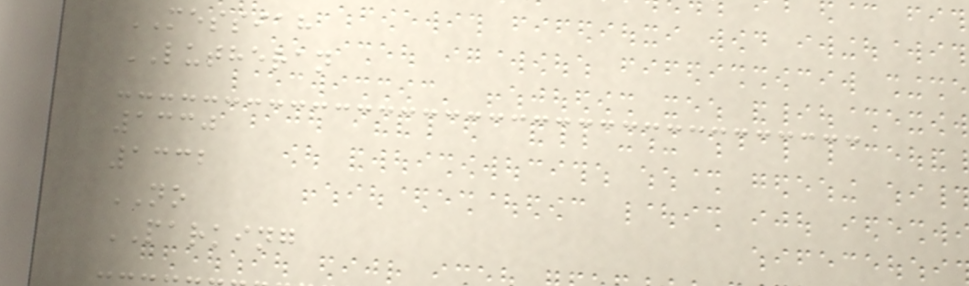MESSIAH
LUTHERAN
1330
1332
NO
PARKING
